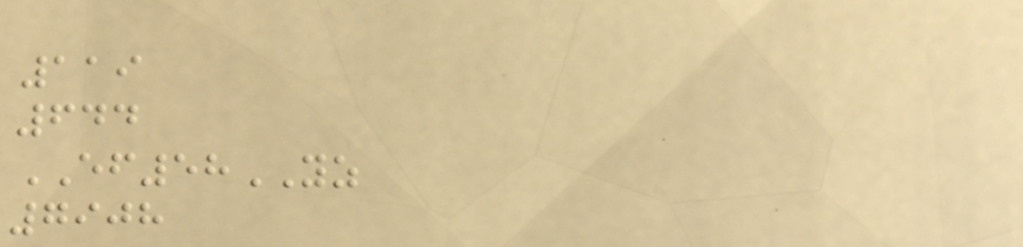119
644
EF58YZ
7908
